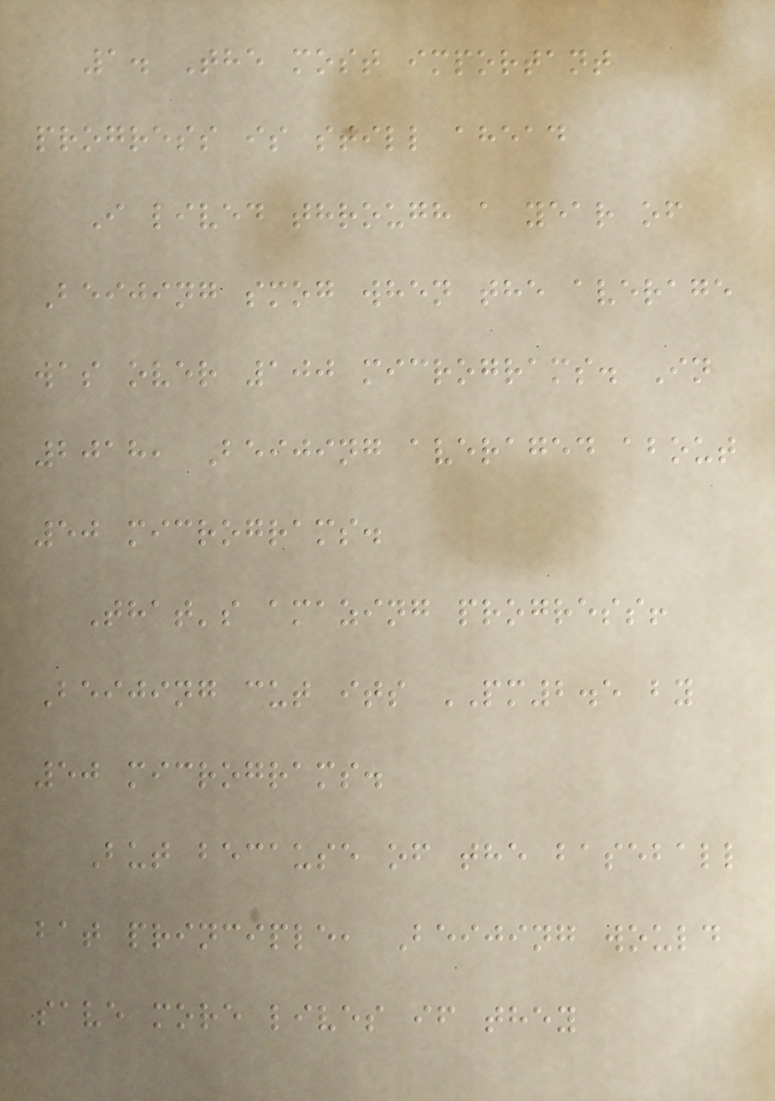1. The most important
progress is still ahead
I lived through a year of
Beijing smog when the average
was over 100 micrograms. In
2018, Beijing averaged about
50 micrograms.
That's amazing progress!
Beijing cut its PM2.5 by
50 micrograms.
But because of the baseball
bat principle, Beijing would
save more lives if they
